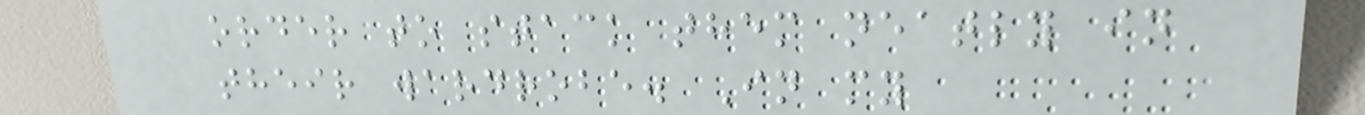order to stack them neatly in
their wardrobe. In my
